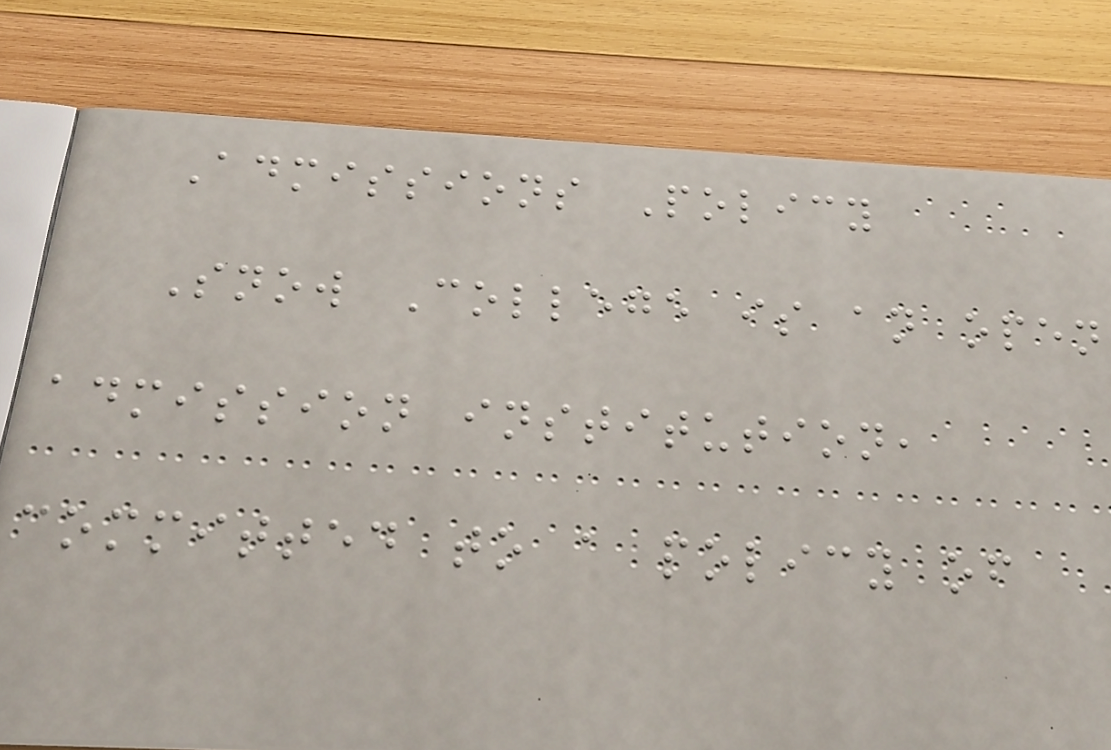Admissions Policy
Snow College is an open
admission institution,
committed to a policy of
